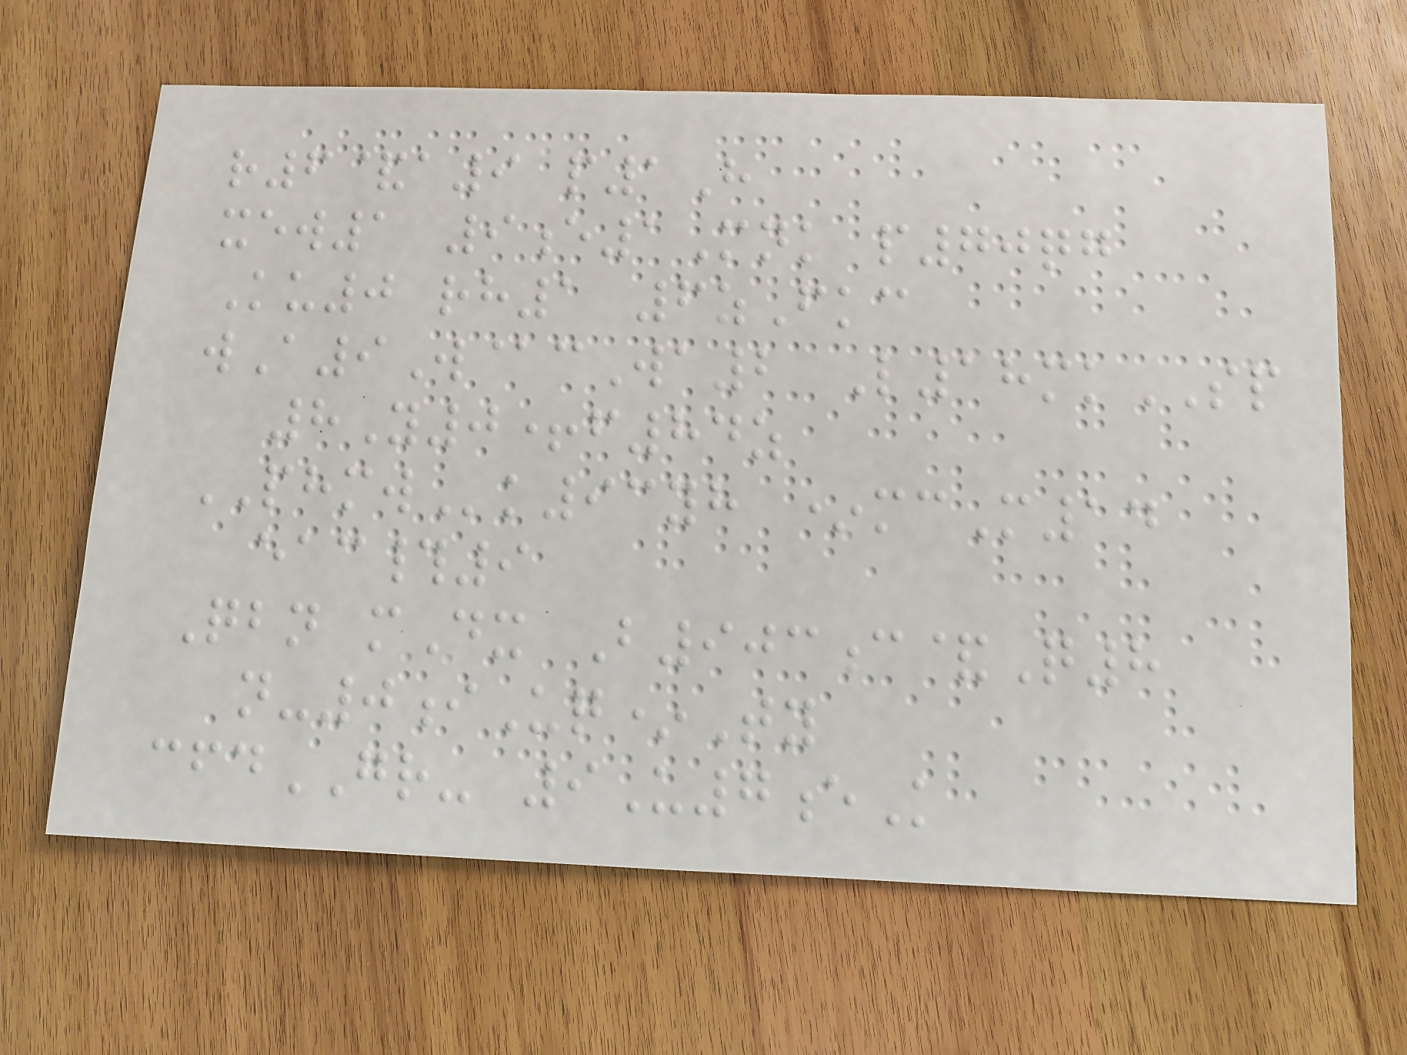r6&a9 p1H
xew1 9e1Mnk p70qg
Ku0 rh1 6zFkc
wA9W@cWa2 L18mkSP
8Y0+f84z
PHMWk93yh *mcM14
eac#9
Qbn mDx B903c&Q8
n-0iUq*Ty
cfdGR- 9U7eK
